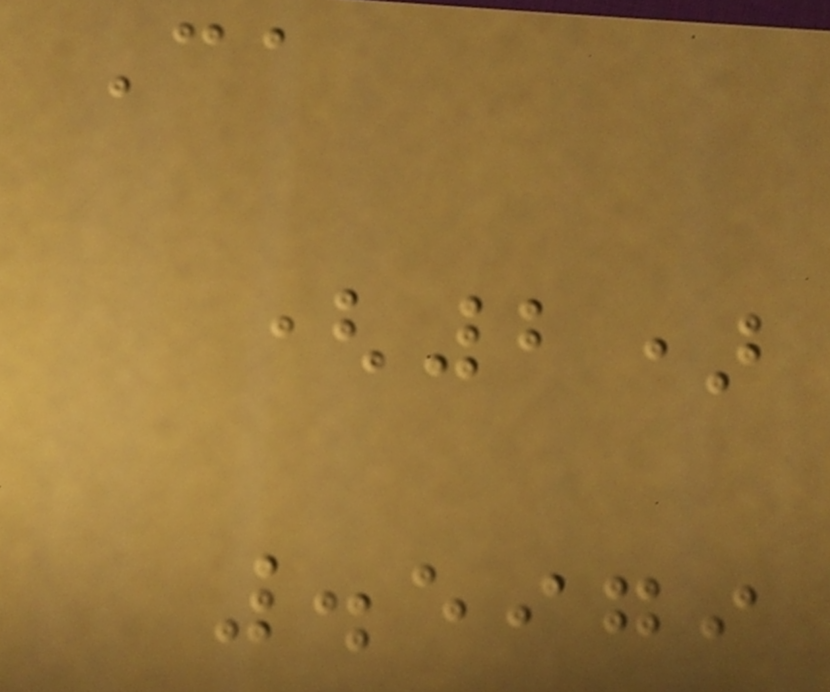Ca
(2)
.5979
